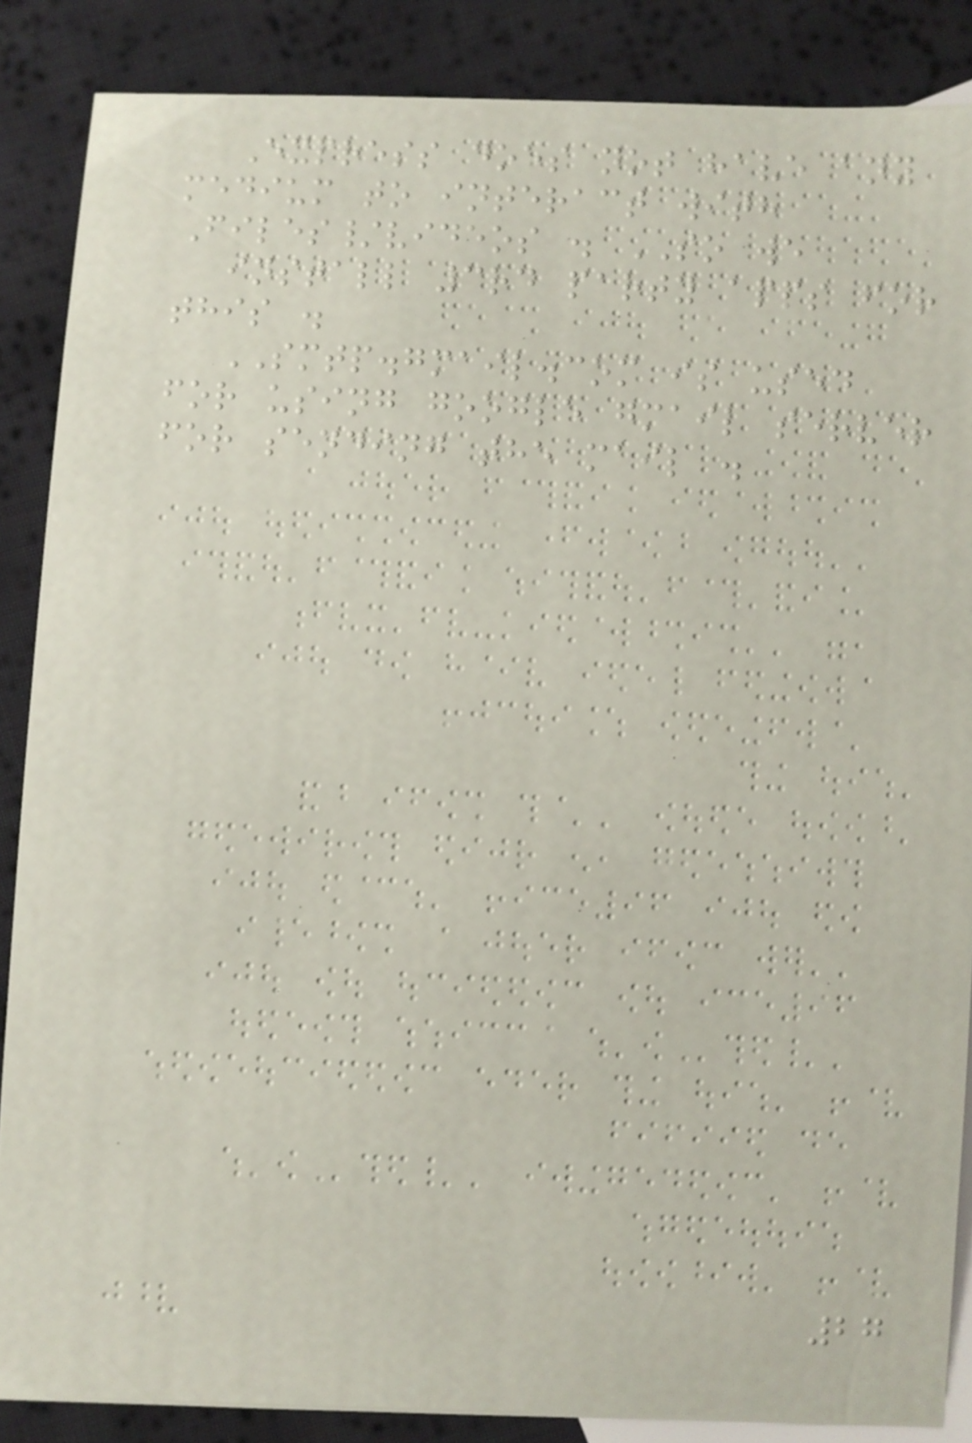Express does not have any
medium to interact with
Files/videos . SO we
install 3rd party apps for
this .
SMTP.gmail.com is used
for using google gmail server
for sending the mail .
27
